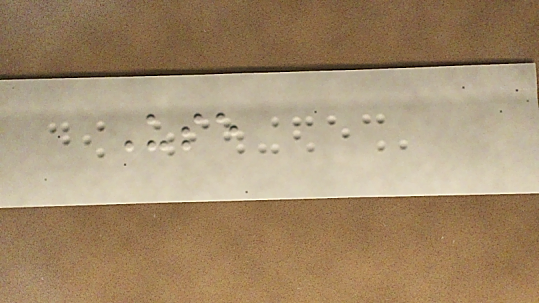Use
